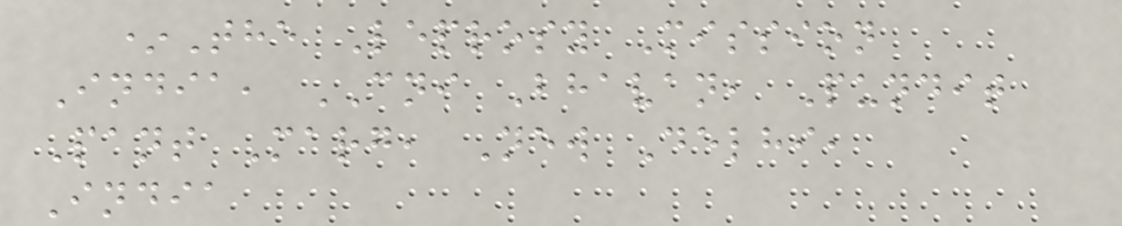*The Leprosy Mission
India, CNI Bhavan, Pundit
Pant Marg, New Delhi,
India
